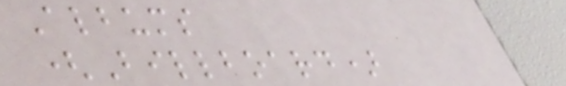Albums
(Billboard)
